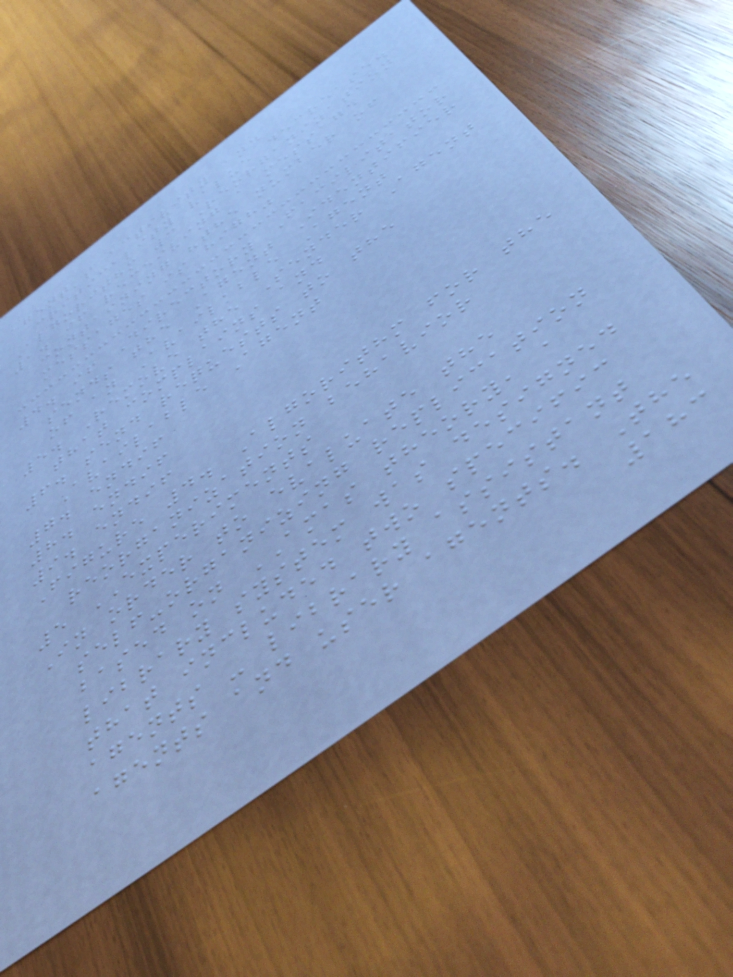agent's activity and
criticality value decrease.
Algorithm 3 Reorganization
1. if receiving a message
containing "the number of
messages is high"
4. if Directory Facilitator
sends the Agent Identifier
of an Available Agent
5. Remove the Sender Agent
that complains and
6. send requests to the
Available Agent
7. endif
8. endif
9. endif
Figure 4. Algorithm for the
reorganization behavior
5 EXPERIMENTS
In order to evaluate the
self-organizing replication
based on AMAS theory, a
library system was designed
that included two specific
agents - library assistant
agents and user agents. The
183
